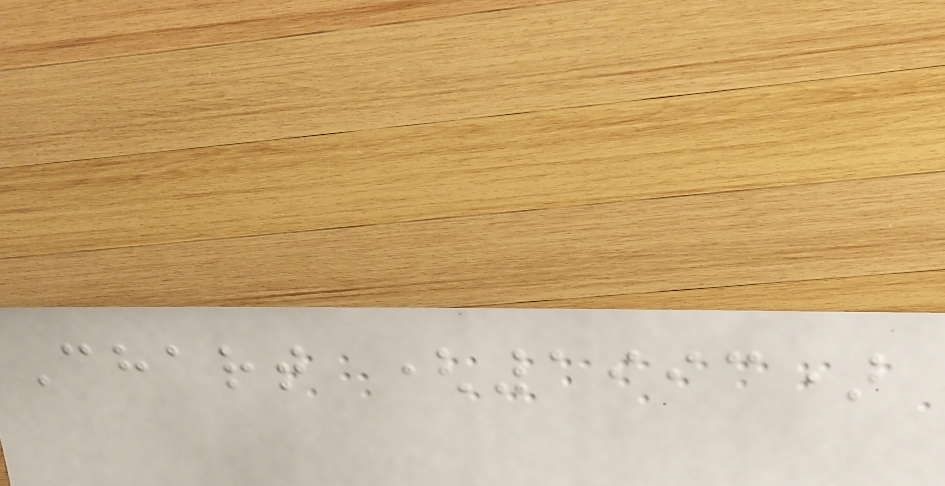Chart (1993)
